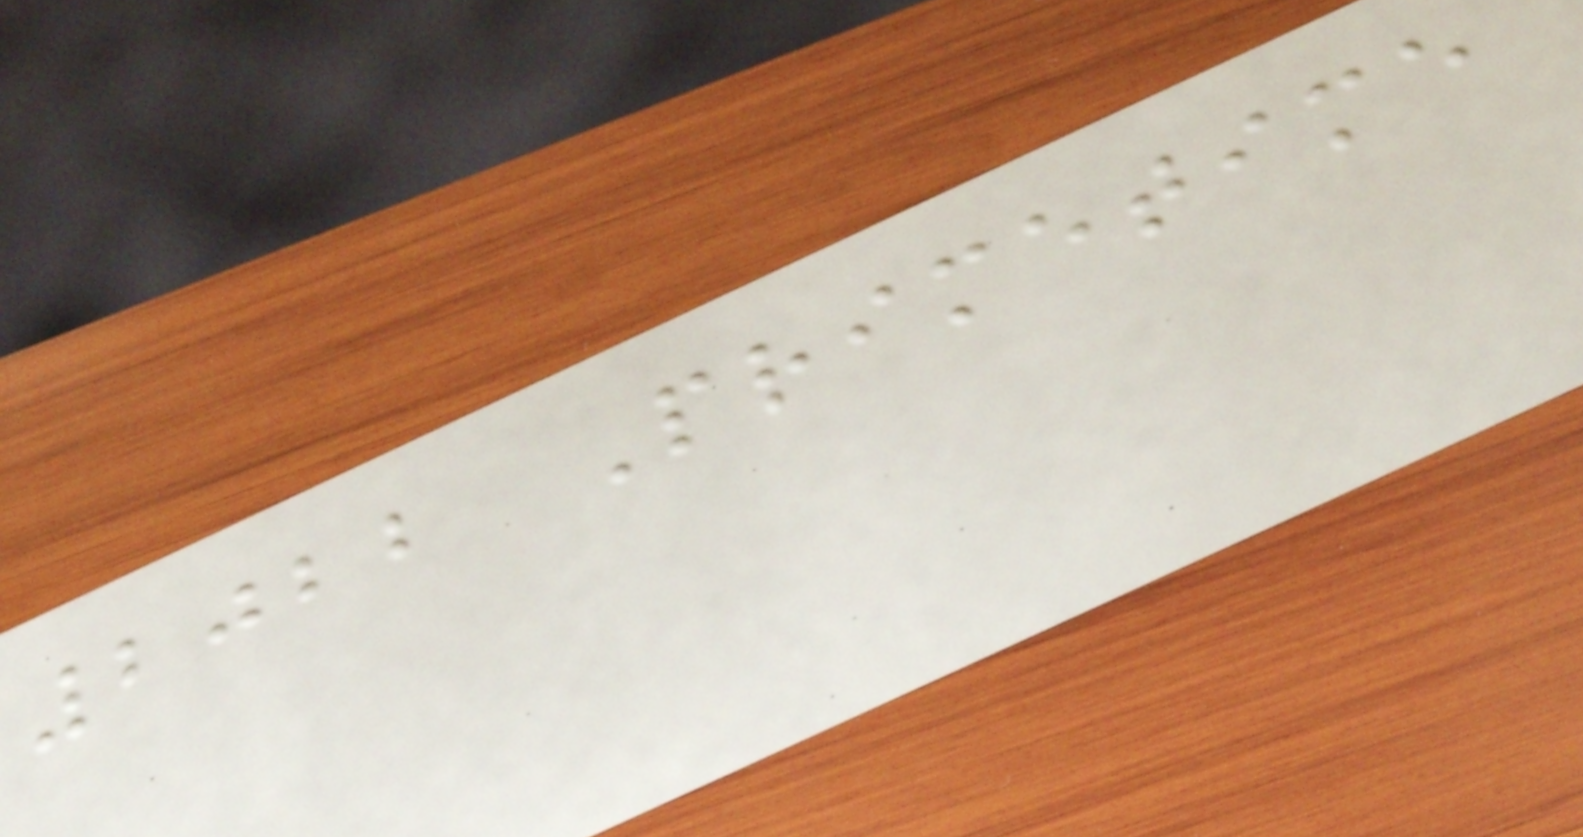2022 Primetime
